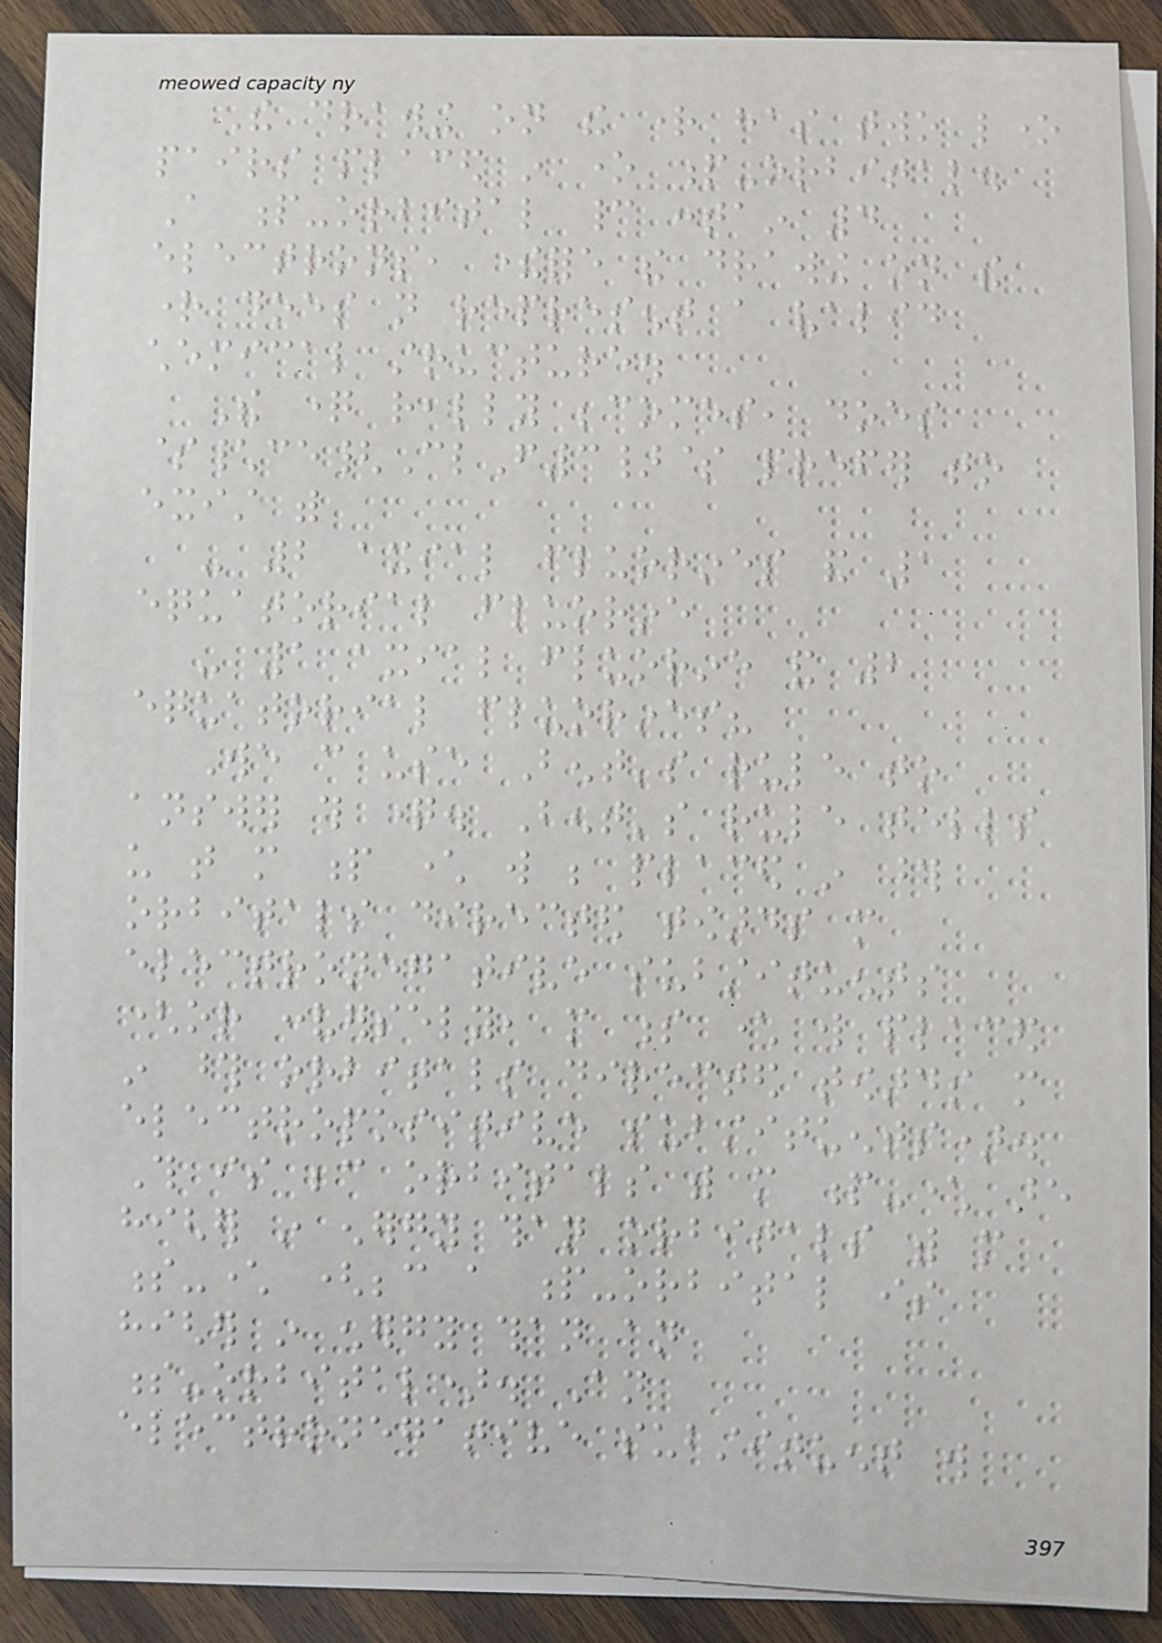The drawing on the right has two lone
pairs placed in one p-orbital.
A p-orbital cannot contain 4
electrons, therefore the drawing on the
right does not represent a valid
chemical structure.
The question really becomes, does
$\ce{ClF3}$ prefer to
exist with
- 2 axial fluorines and 1
equatorial fluorine
- 1 axial fluorine and 2
equatorial fluorines?
We can use Bent's rule to
answer this question. Bent's rule tells
us that more p character will be placed in those
orbitals directed towards more
electronegative substituents
(or conversely, more s character will placed
in those orbitals directed towards more
electropositive substituents).
This is because orbitals with more p-character are
higher in energy than orbitals with more
s-character (because a p-orbital is
higher in energy than an
s-orbital). An
electronegative substituent will
